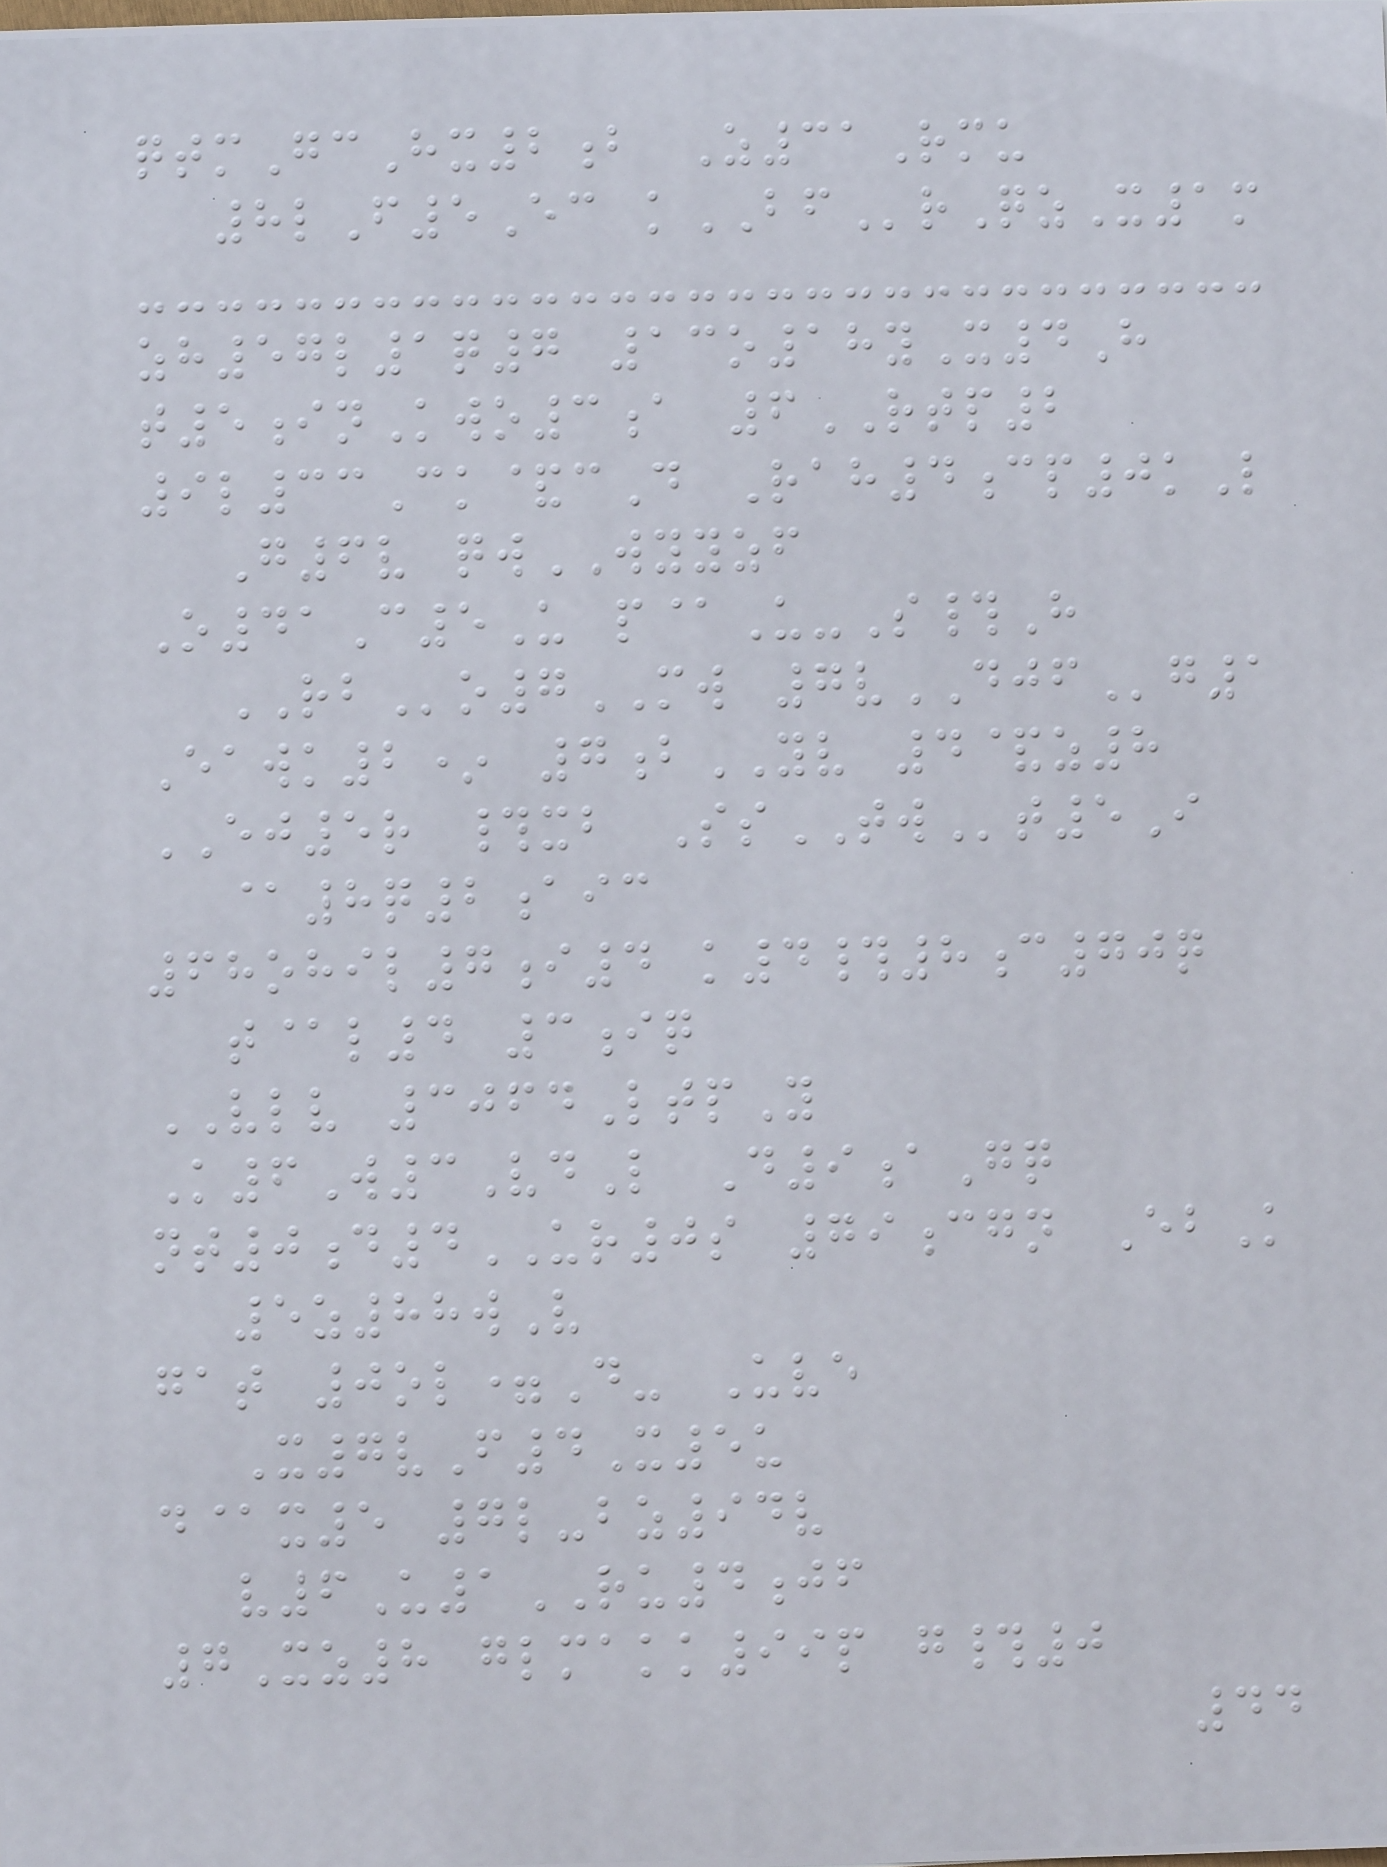qtmGcHx2b Z31Rmu
8lF5Ec kBFrQzX1m
zh57l1q7 13o18yX4H
t5inKwo3a 6RTP2
9l33Ck&cD Rah4cp0kL
G6v qwWYYZF
O41C5U p@U-S#H
RBo7MW 7vDJFg1
Eawk2* 7bYV 4&z8
EJ5r #xb SsTWt5I
@8q2aic
68ohil7i4 k4#8c70q
t@l4 3iq
VLV 3064LtpY
K6W3VdL D9aGq
nt0d4UR0s 79cgn EbK
5z88wV
gat 0ol=D- Uve
X7vF4X5u
d@x5 7l-bz94v
v6U1RU4jf
7Xz8 glmakk99p g#0
44
